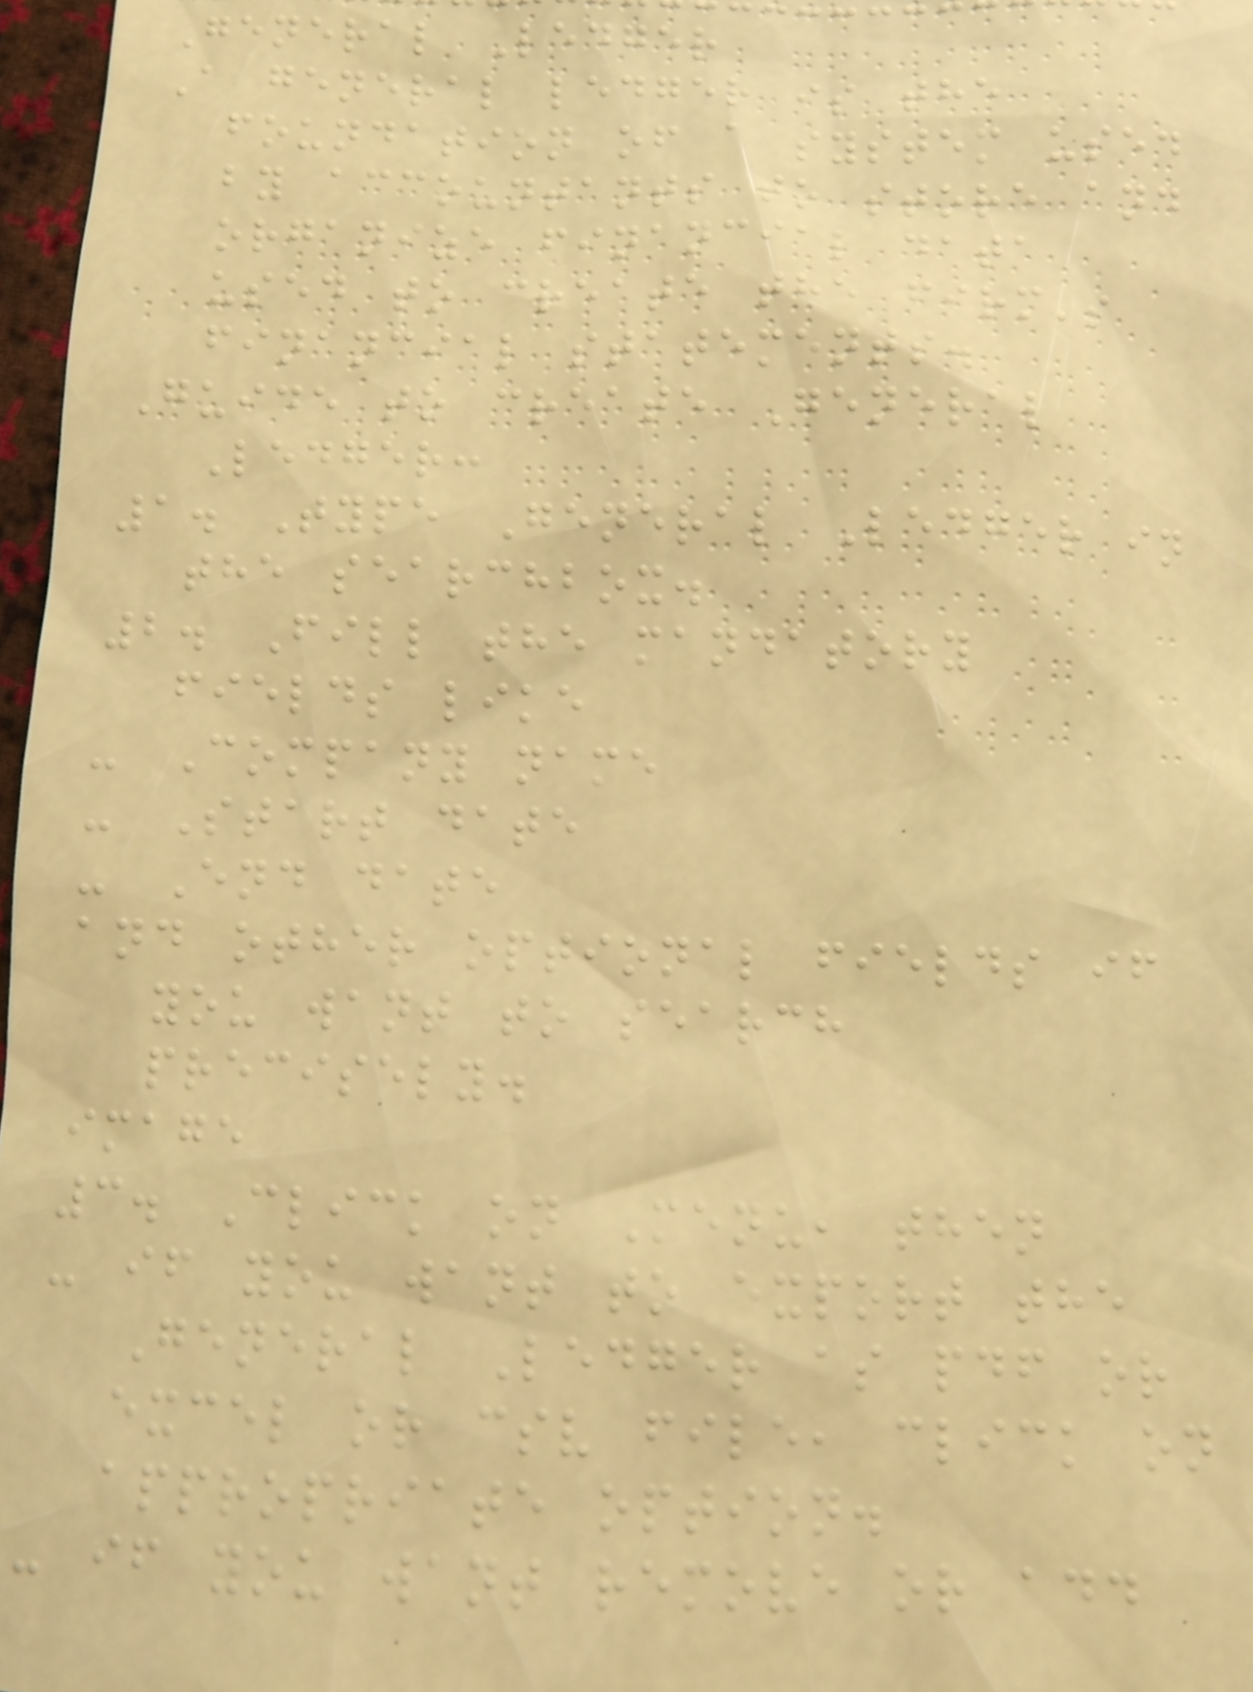General Ledger
A general ledger is the
foundation of a system used
by accountants to store and
organize financial data
used to create the firm's
financial statements.
Guide to create General
Ledger:
1. Type General Ledger in
the searchbox.
2. Fill the mandatory
fields like
- Company name
- Start date
- End date
and other optional fields if
you want to search
precisely.
image
3. Click on Menu, then
- if you want to export the
General Ledger as pdf or
excel or csv file, click on
appropriate option.
- if you want remove or add
